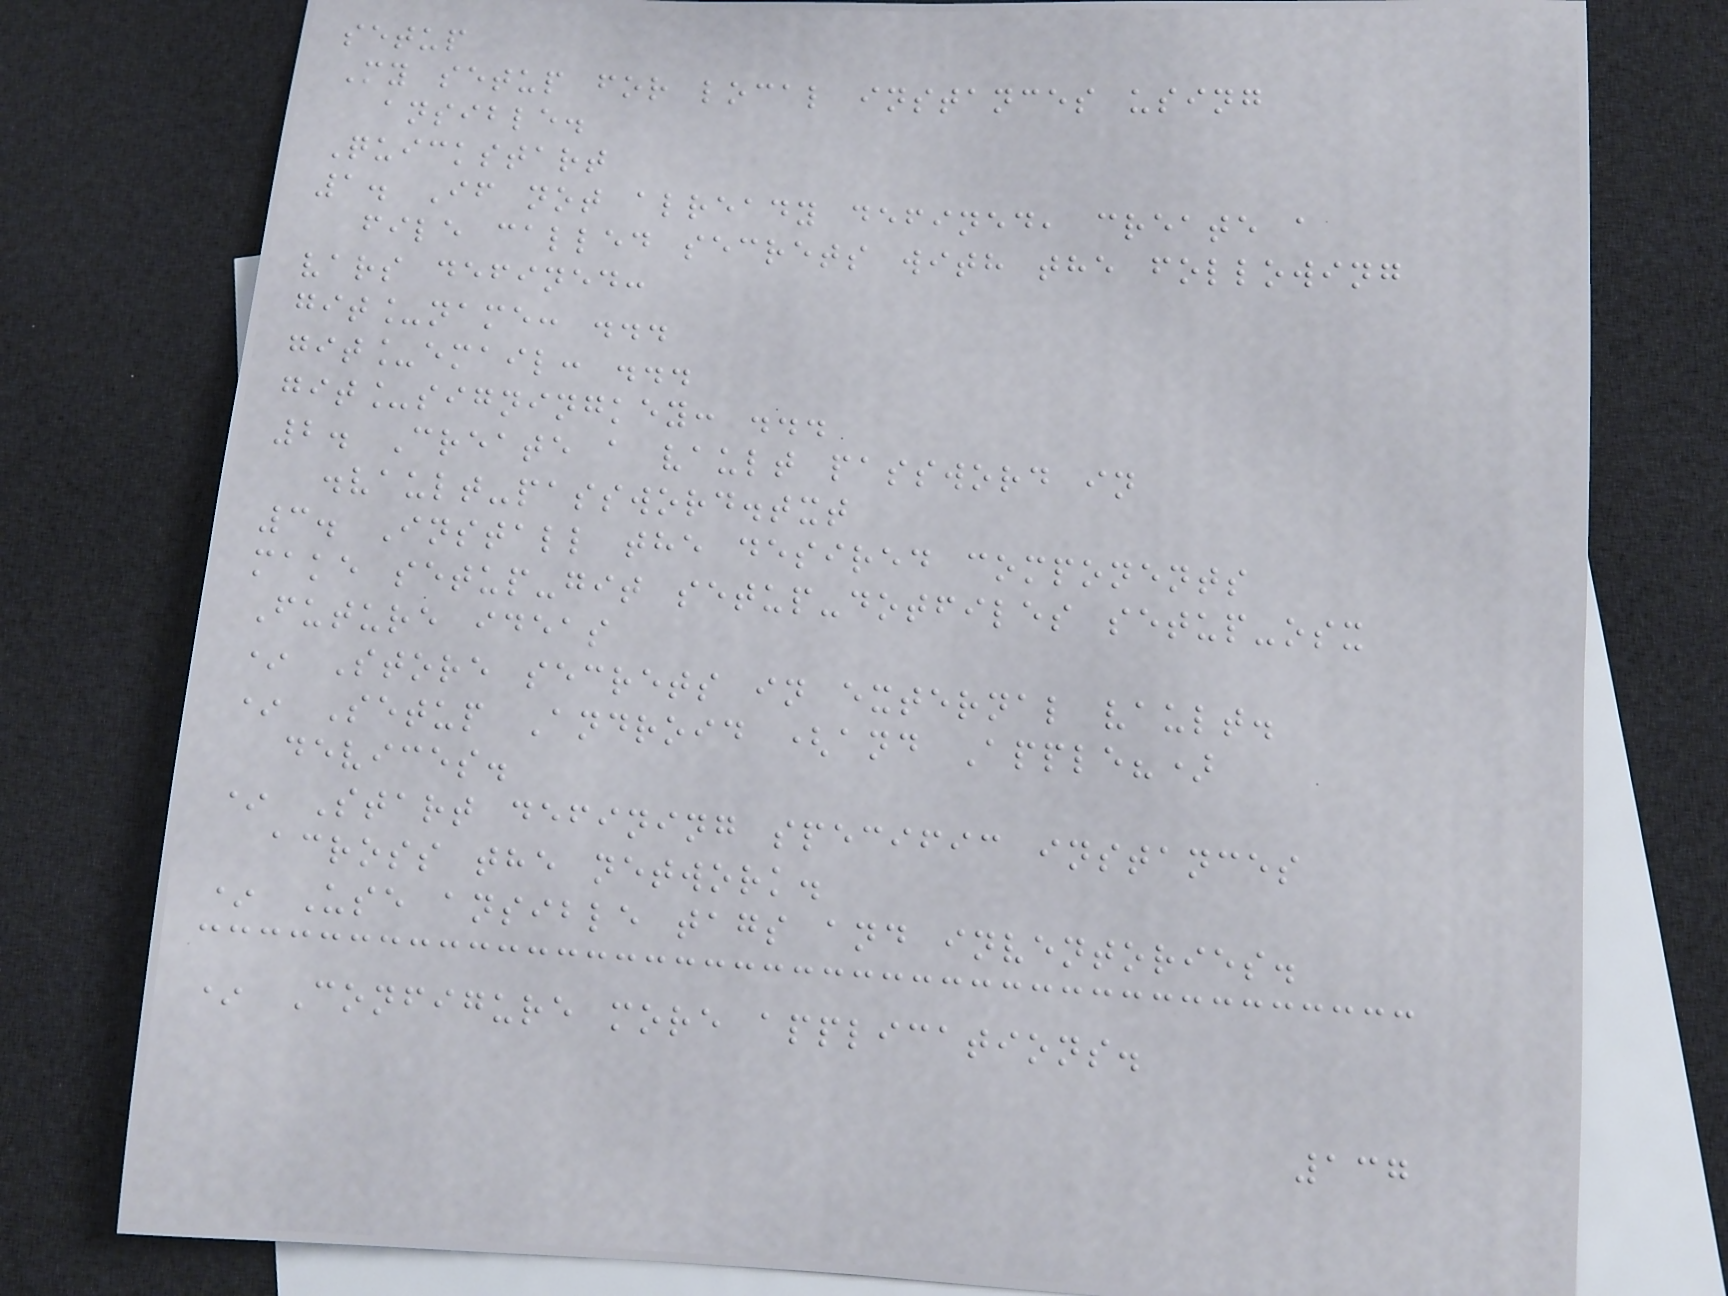setup
My setup for local instances using
ansible.
Quickstart
1. If not already defined, create a
file called secrets with the following
vars defined:
git_name: ...
git_email: ...
git_signingkey: ...
2. Create a vault password in
.vault-password.txt
3. Install the desired components
make setup-git setup-dotfiles setup-osx
Future ideas
* Store secrets in external vault.
* Setup Android (and Apple?)
devices.
* Start defining specific instances
across the network.
* Use ansible tags and inventories.
* Configure more applications.
137
